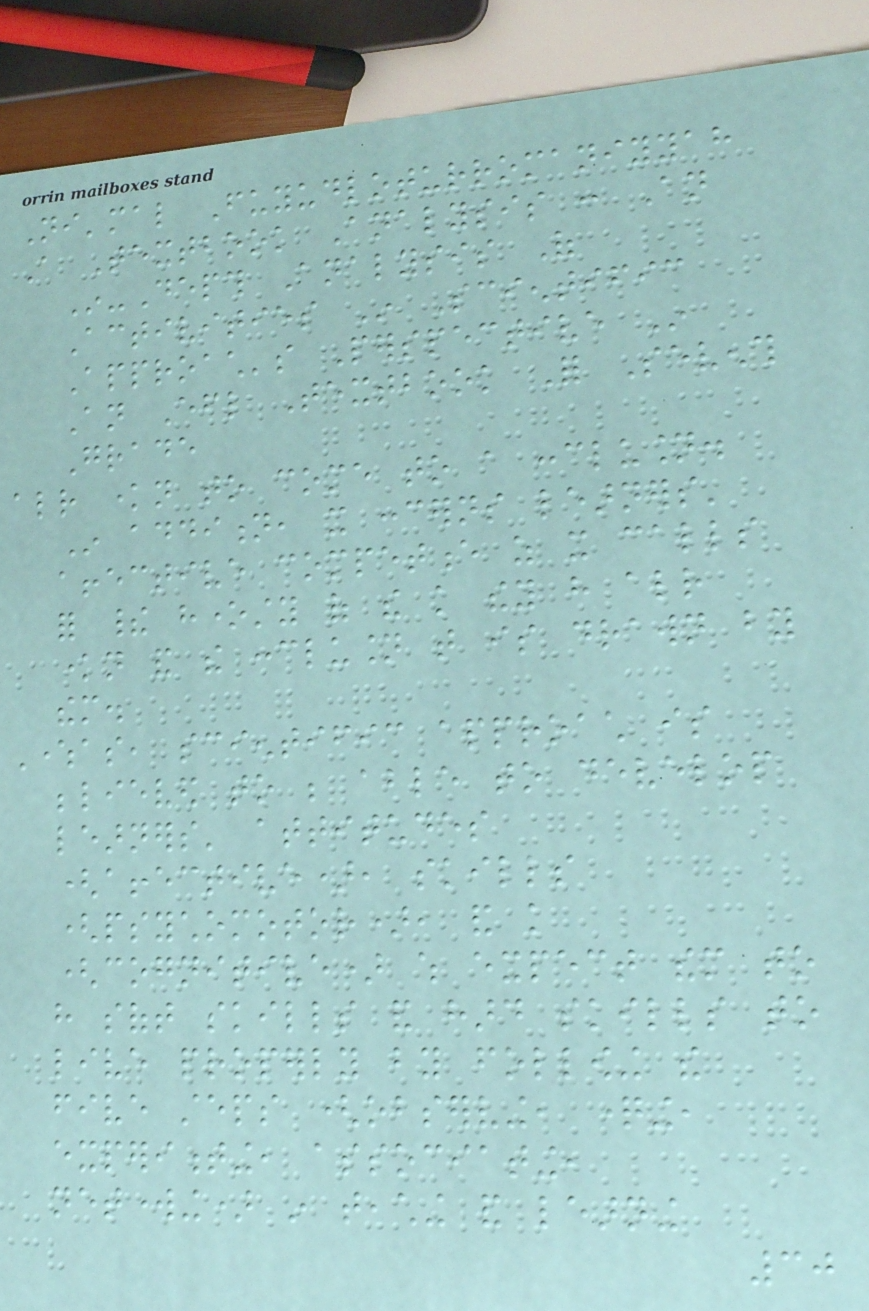Ni'mal Fuyudloturromaniyyah
A Textbook Analysis : An
In-Depth Analysis Of
Activities In Scientific
Approach's Perspective In
An Efl Textbook For Seventh
Grade
already known to come to a conclusion.
In addition, it concerns learners'
affective competence as it calls
for their honesty of the knowledge they have already
known and the conclusion that is drawn by
them.
Whereas, scientific approach is
believed to be able to develop
learners' attitudes
(affective), skills
(psychomotor), and knowledge
(cognitive) which expect them to
have soft skills and hard skills to
live properly by following the
five steps (observing, questioning,
experimenting, associating,
networking) in teaching and learning
30
